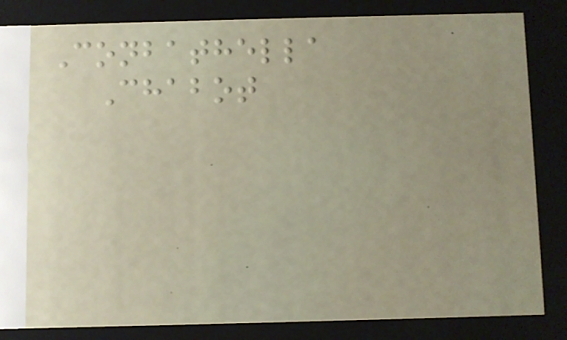Conbathella
Chabot
